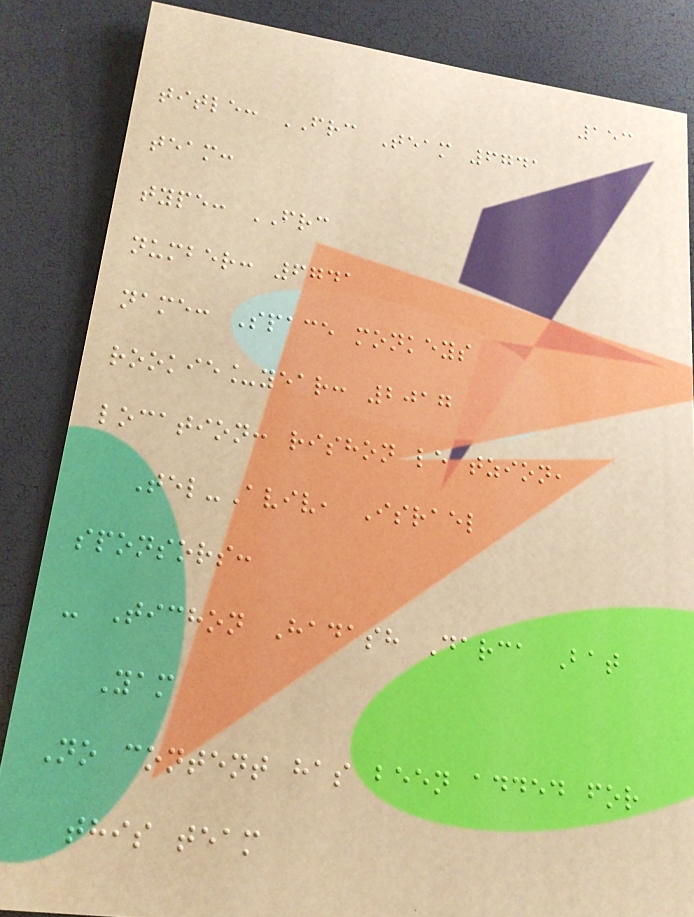153
title: FRC Team 6741
team:
type: FRC
number: 6741
name: Space monkeys
rookie_year: 2017
location: rishon le tzion,
Tel-Aviv, Israel
sponsors:
- Tichon Hadash Darca Bat
Yam
No content has been added for
this team
